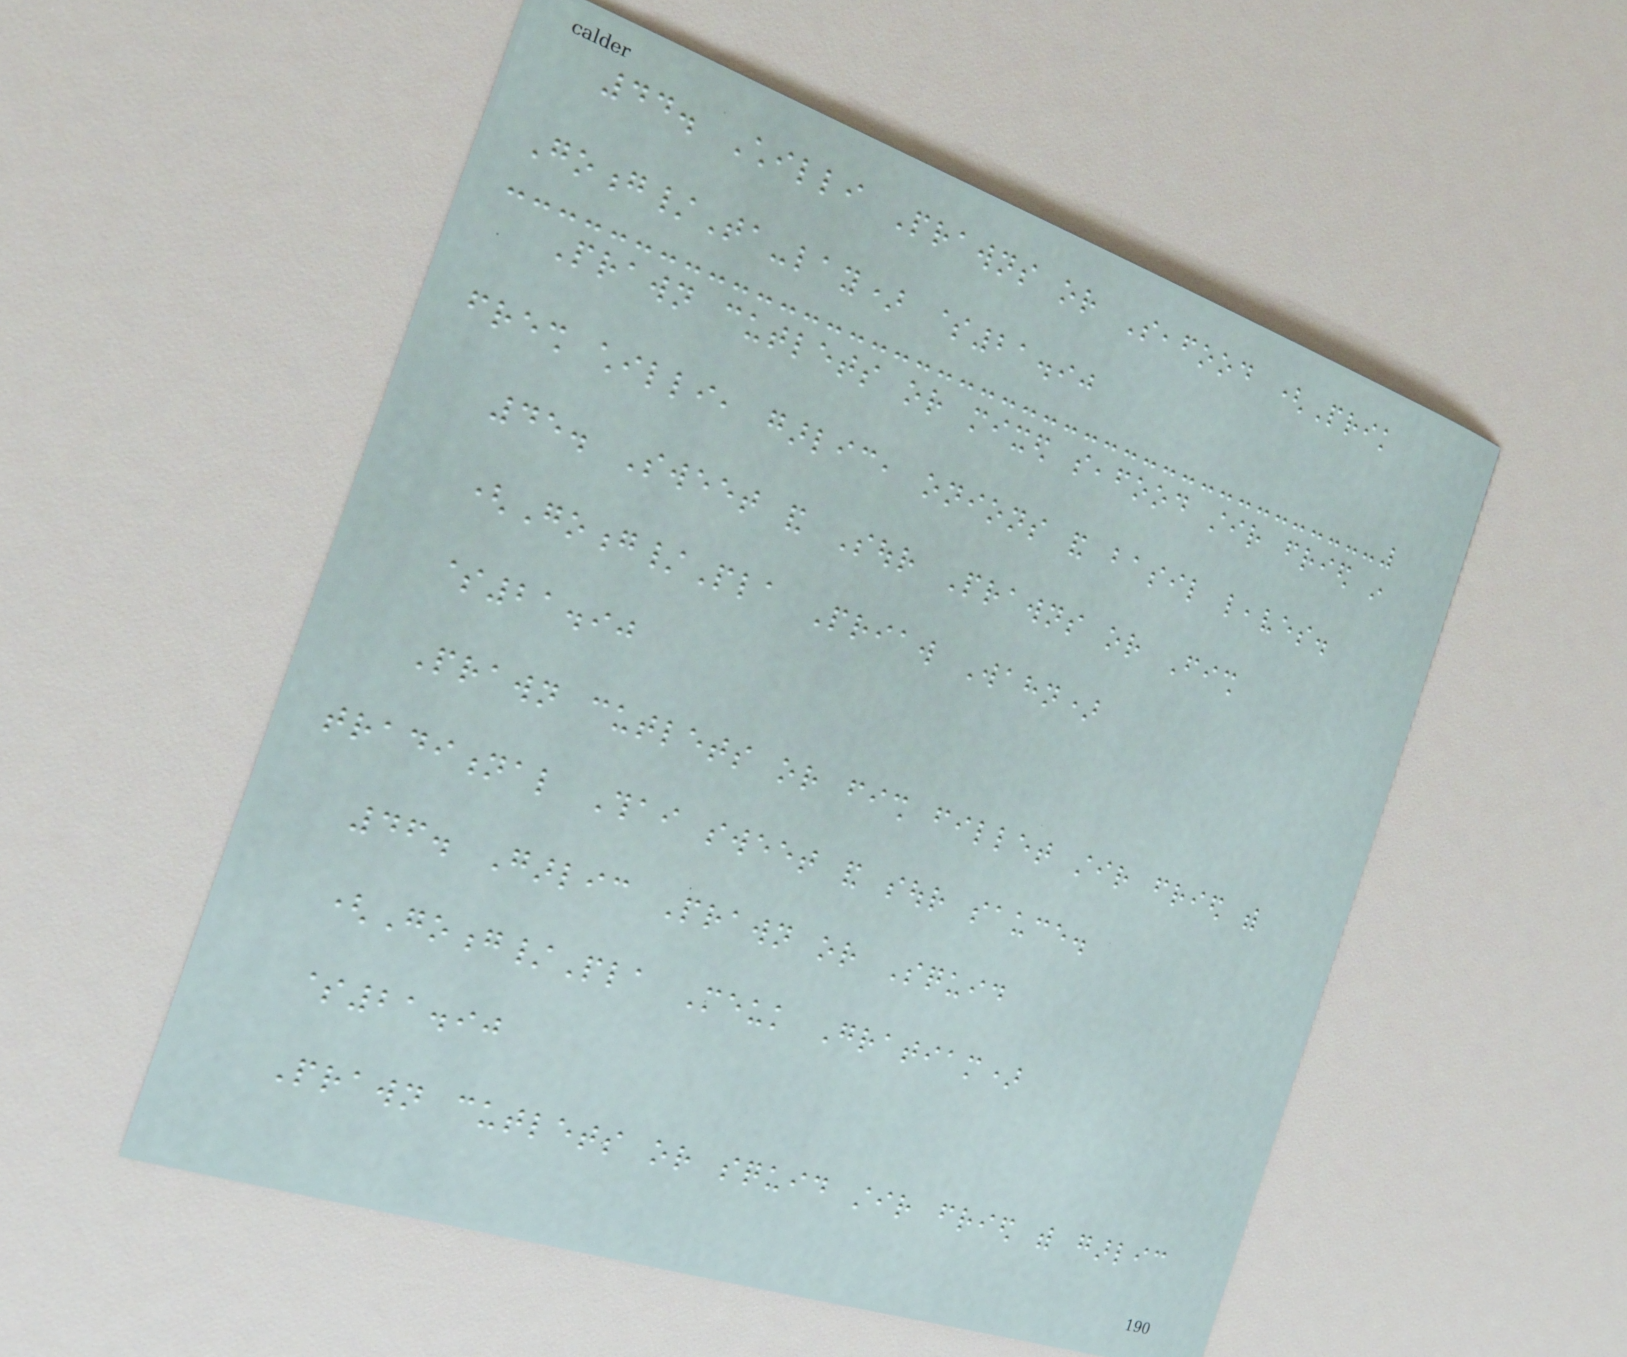44. Chilli Prawns or Seafood (Prik
Goong/Ta-lay) $21.90
Prawn cutlets or mixed seafood stir fried in
fresh chilli, garlic, onions and basil leaves.
45. Sweet and Sour Prawns or Fish
(Goong/Pla Priaw Wahn)
$21.90
Prawn cutlets or fish fillet stir fried with
traditional Thai sweet and sour sauce.
46. Garlic Prawn or Squid
(Goong/Pla Meuk Gratiam)
$21.90
Prawn cutlets or squid stir fried with garlic
